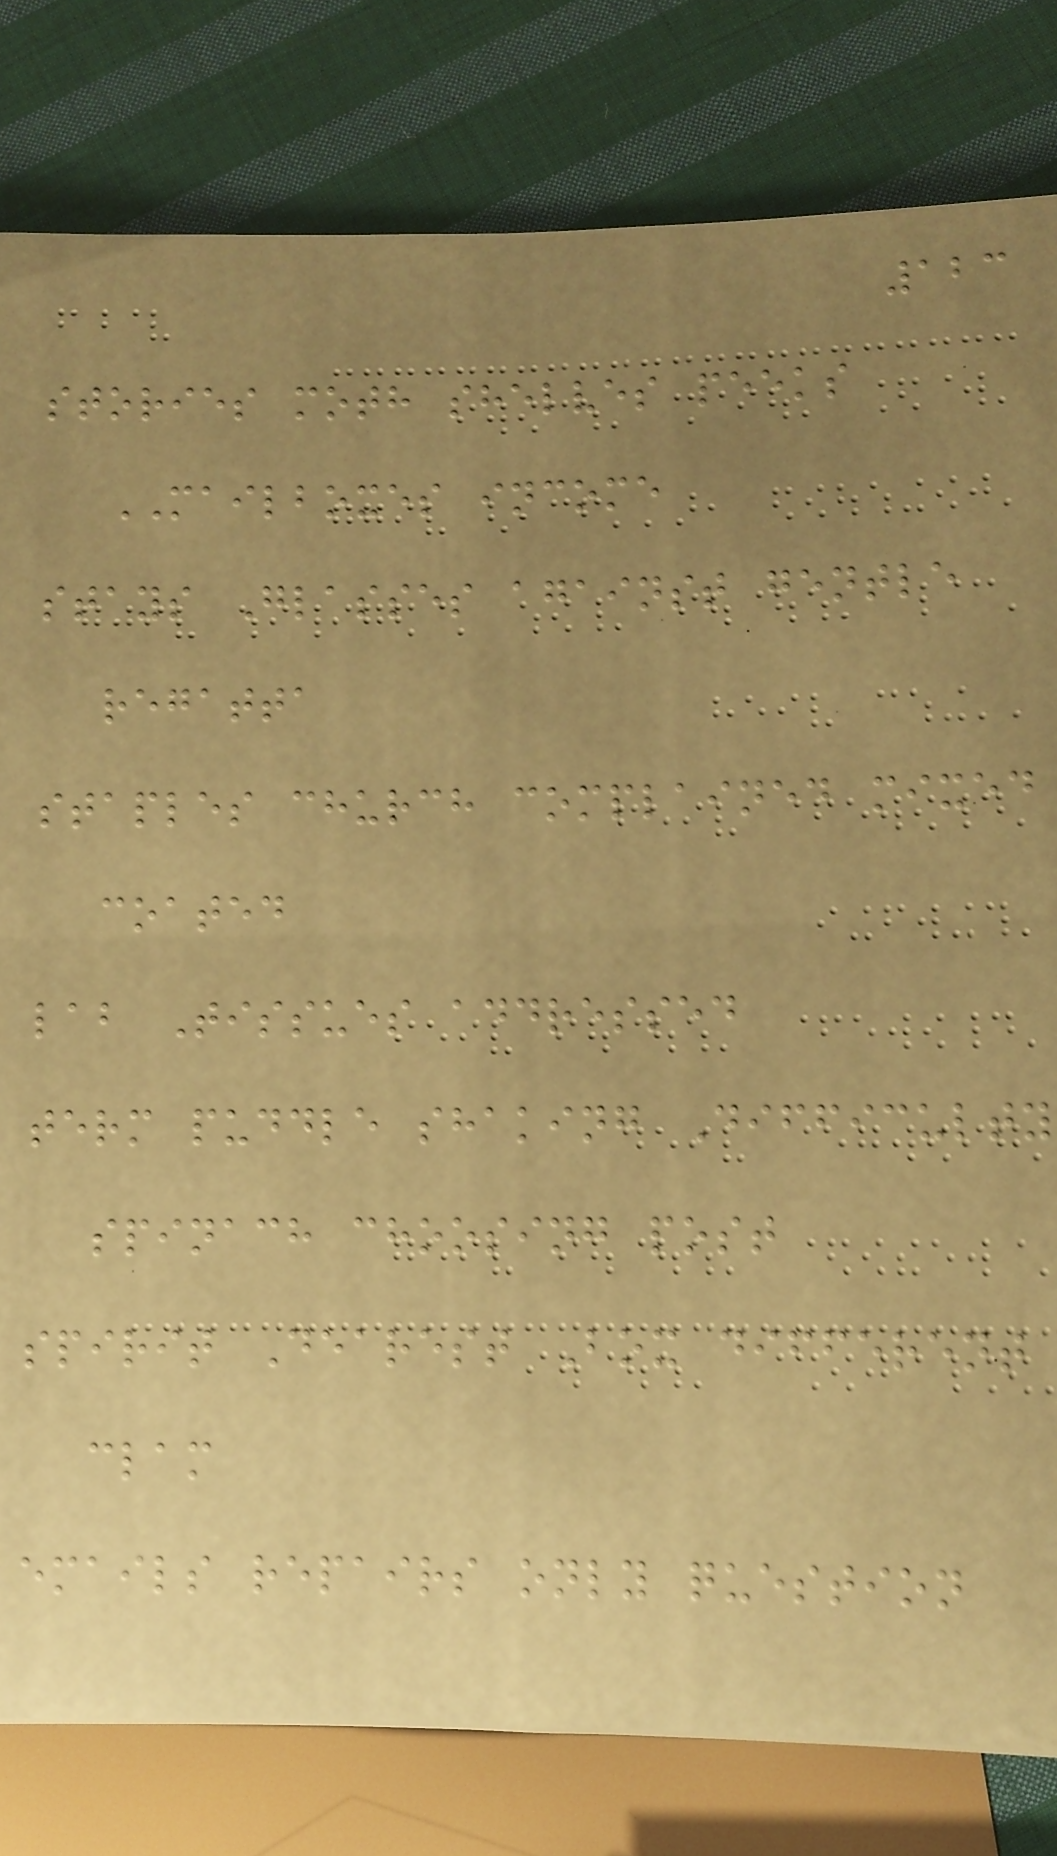123
stories moth shelves peeks
MAILBOXES income
stays Glasses against gentle
regatta
staples church complained mixed
coated
lab Tissues addressed
term puddle shaking Difficulty
spinach choosing post
spirit Dearest Box different
clam
emails repairs only question
